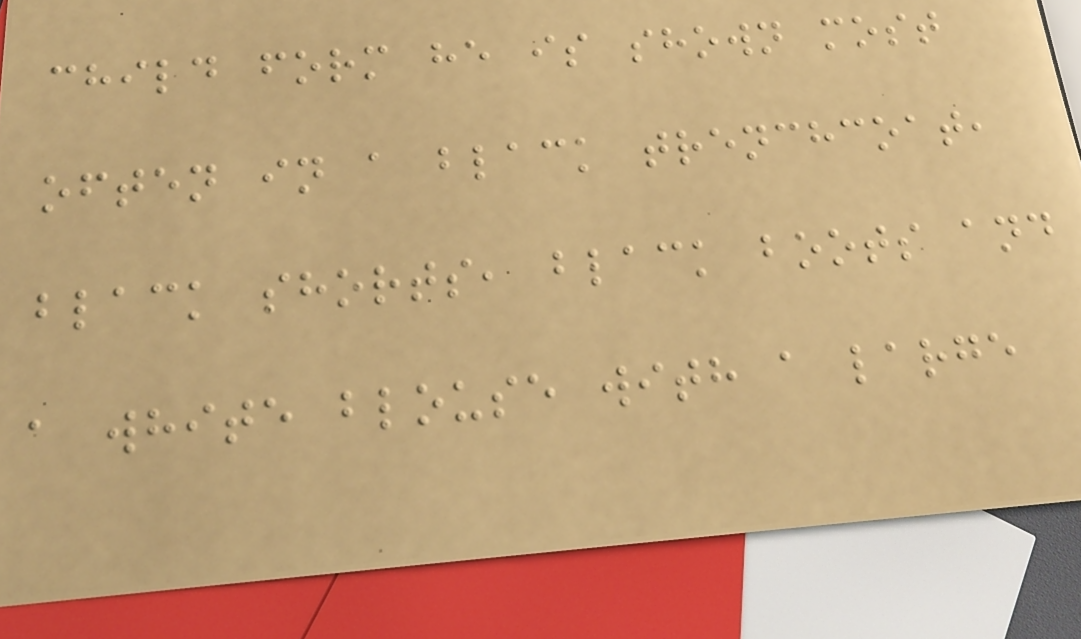child form he is shown most
often in a black trenchcoat,
black shorts, black boots and
a white blouse with a large
